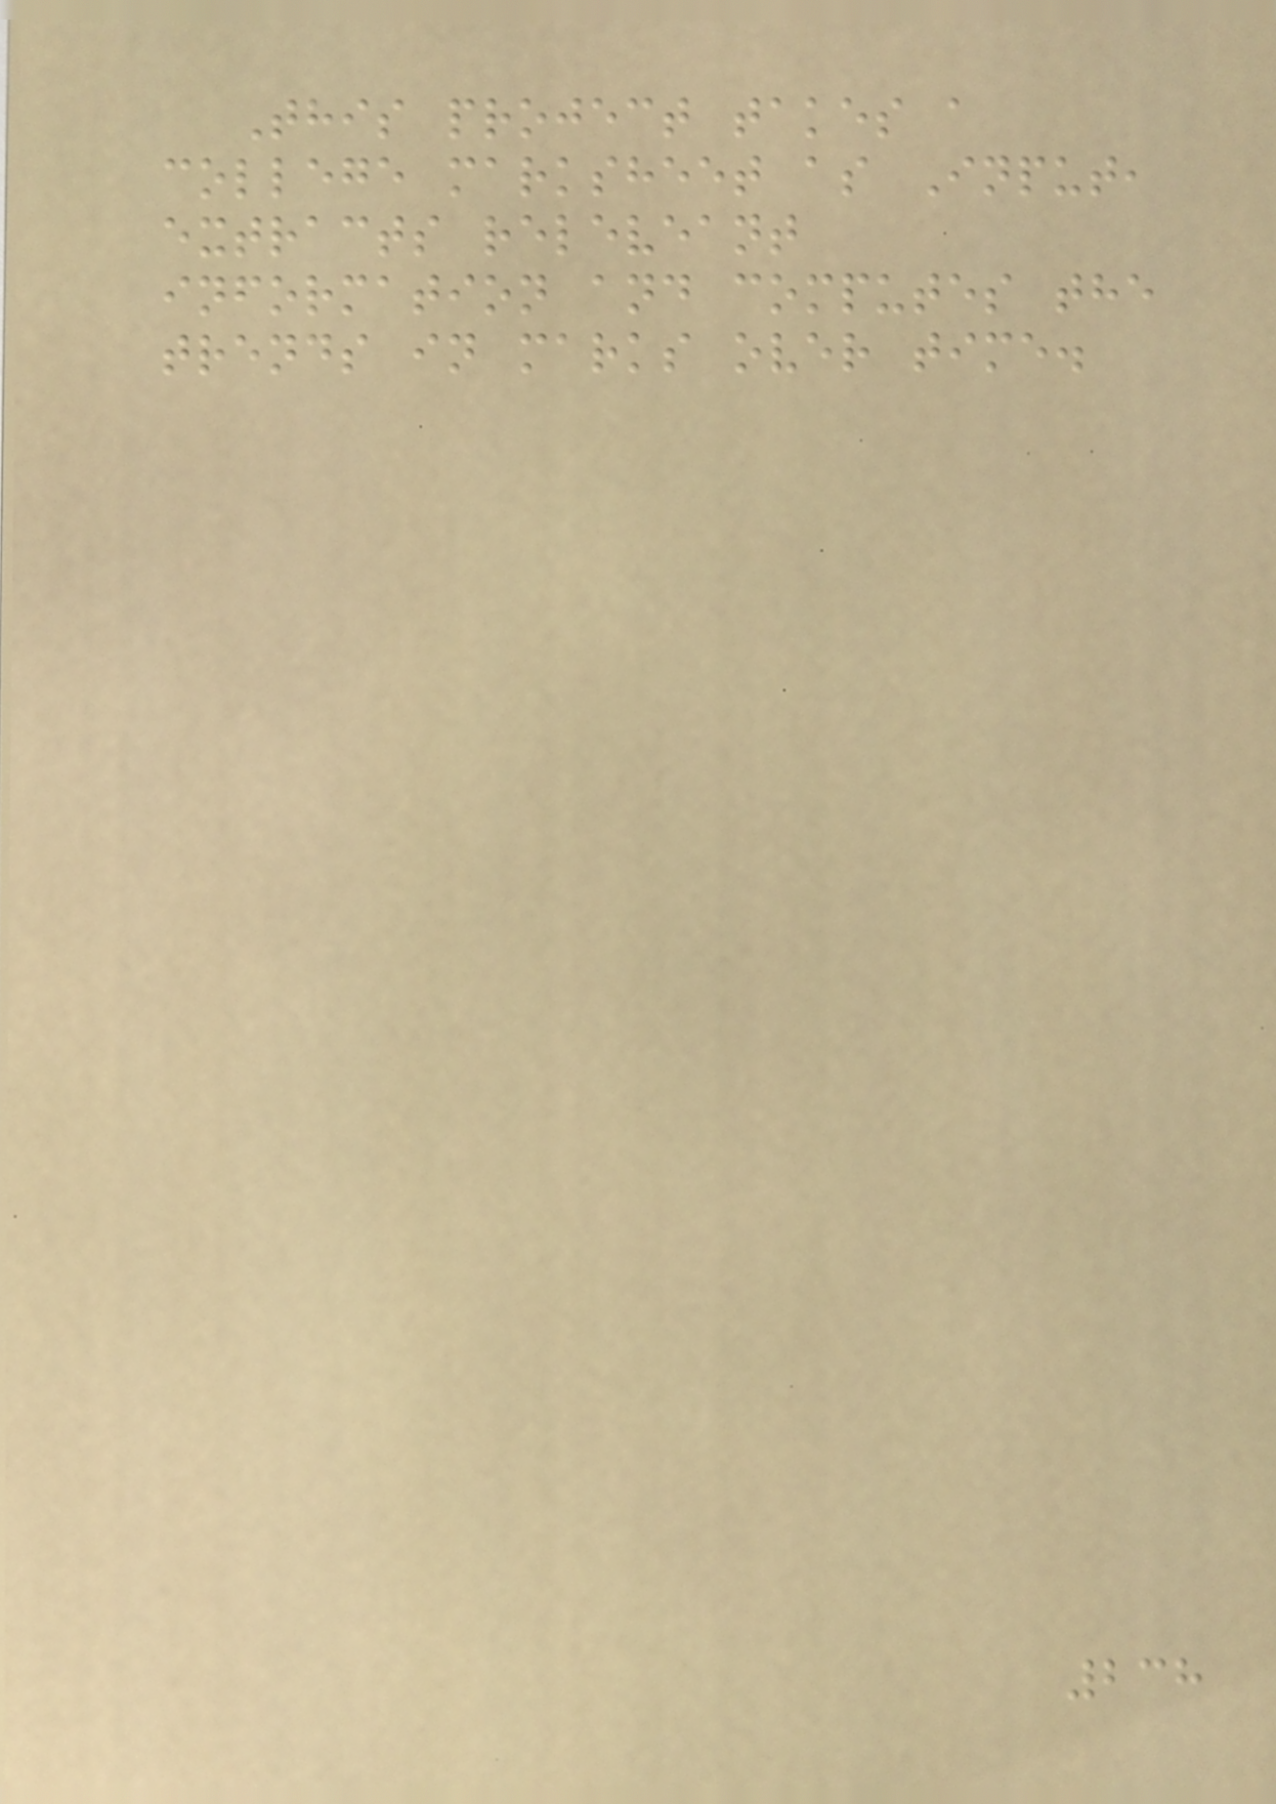This project takes a
college marksheet as Input,
extracts releveant
information and computes the
trends in marks over time.
238
